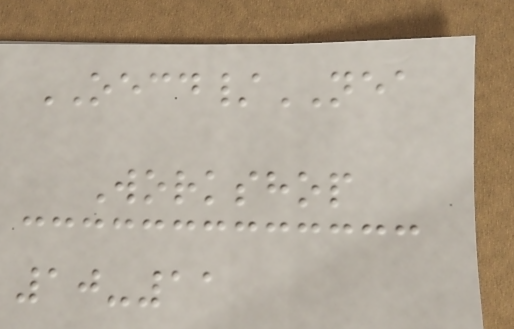OECD/NEA
Workshop
10-11
